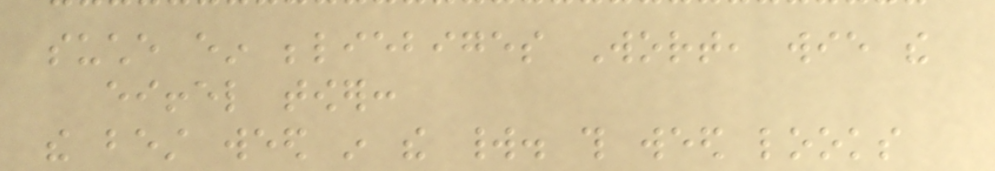suche ein beliebiges Wort, wie the
eiffel tower:
the best weed in the world. this weed looks
